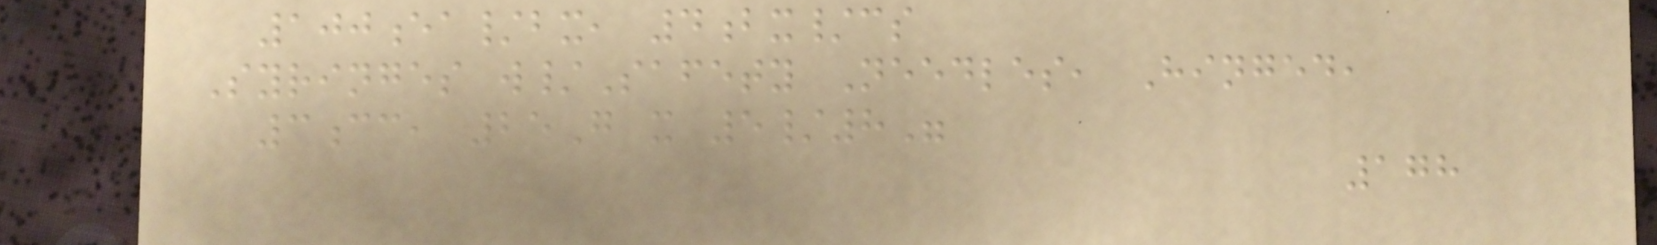100ea/bx, 4bx/cs
Syringes w/Safety Needles, Hinged,
3cc, 25G x 5/8"
178
